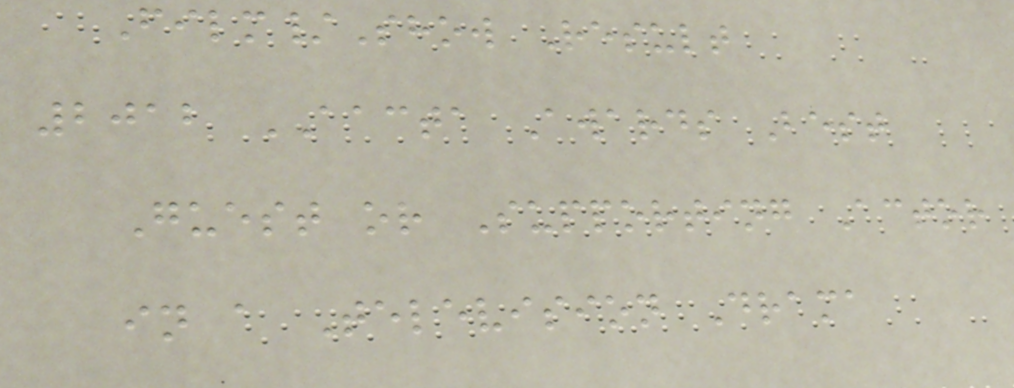Film/Show Result
2012 AACTA Awards Best
Guest or Supporting Actor
in a Television Drama
